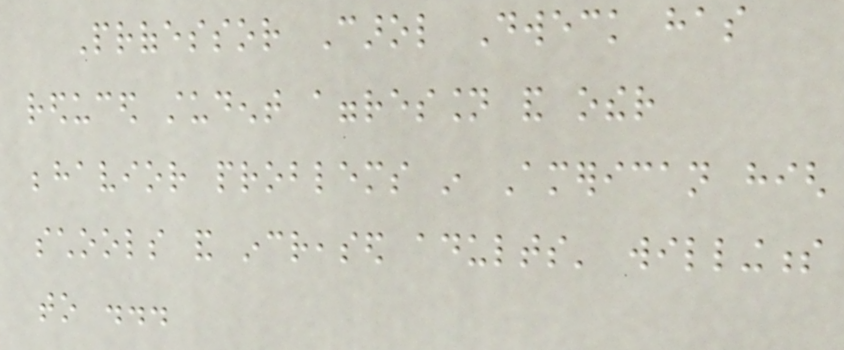Professor Carol Dweck has
reduced student aggression and other
behavior problems in American high
schools and increased adults' willingness
to ...
